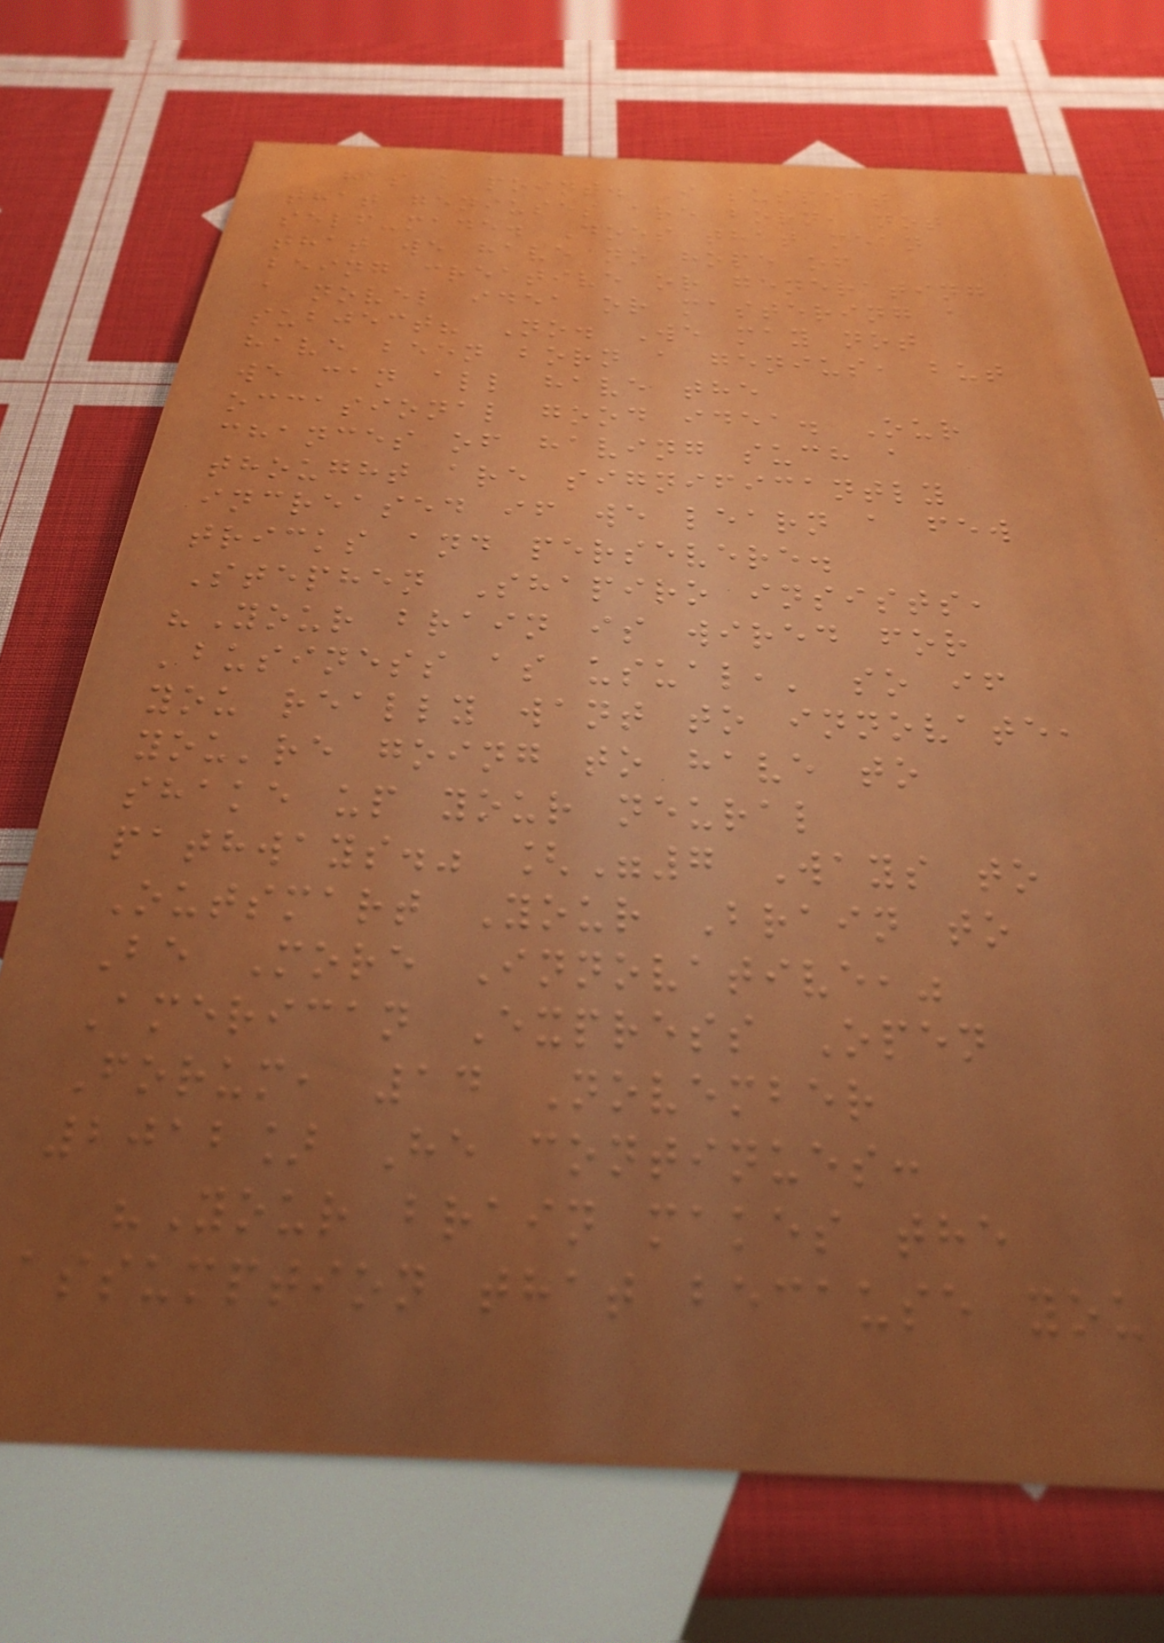has a point. I suspect
that geniuses are born, not
self-made. Does that mean
that we have no hope of
being creative or generating
a novel idea or mastering a
subject? No. We may not
have been born a genius, but
we can all have the
occasional good idea. Our
chances of having such a
thought are significantly
increased if we learn a few
tricks and persevere.
Stephen Shapiro insists,
"Your brain is wired for
'business as usual,' so if
you really want to innovate,
you're going to have to
shake up your neural
pathways." ["7 Ways to
Outsmart Your Brain to
Be More Innovative,"
American Express Open
Forum, 14 November
2012] He continues:
"Your brain makes the
assumption that because you
